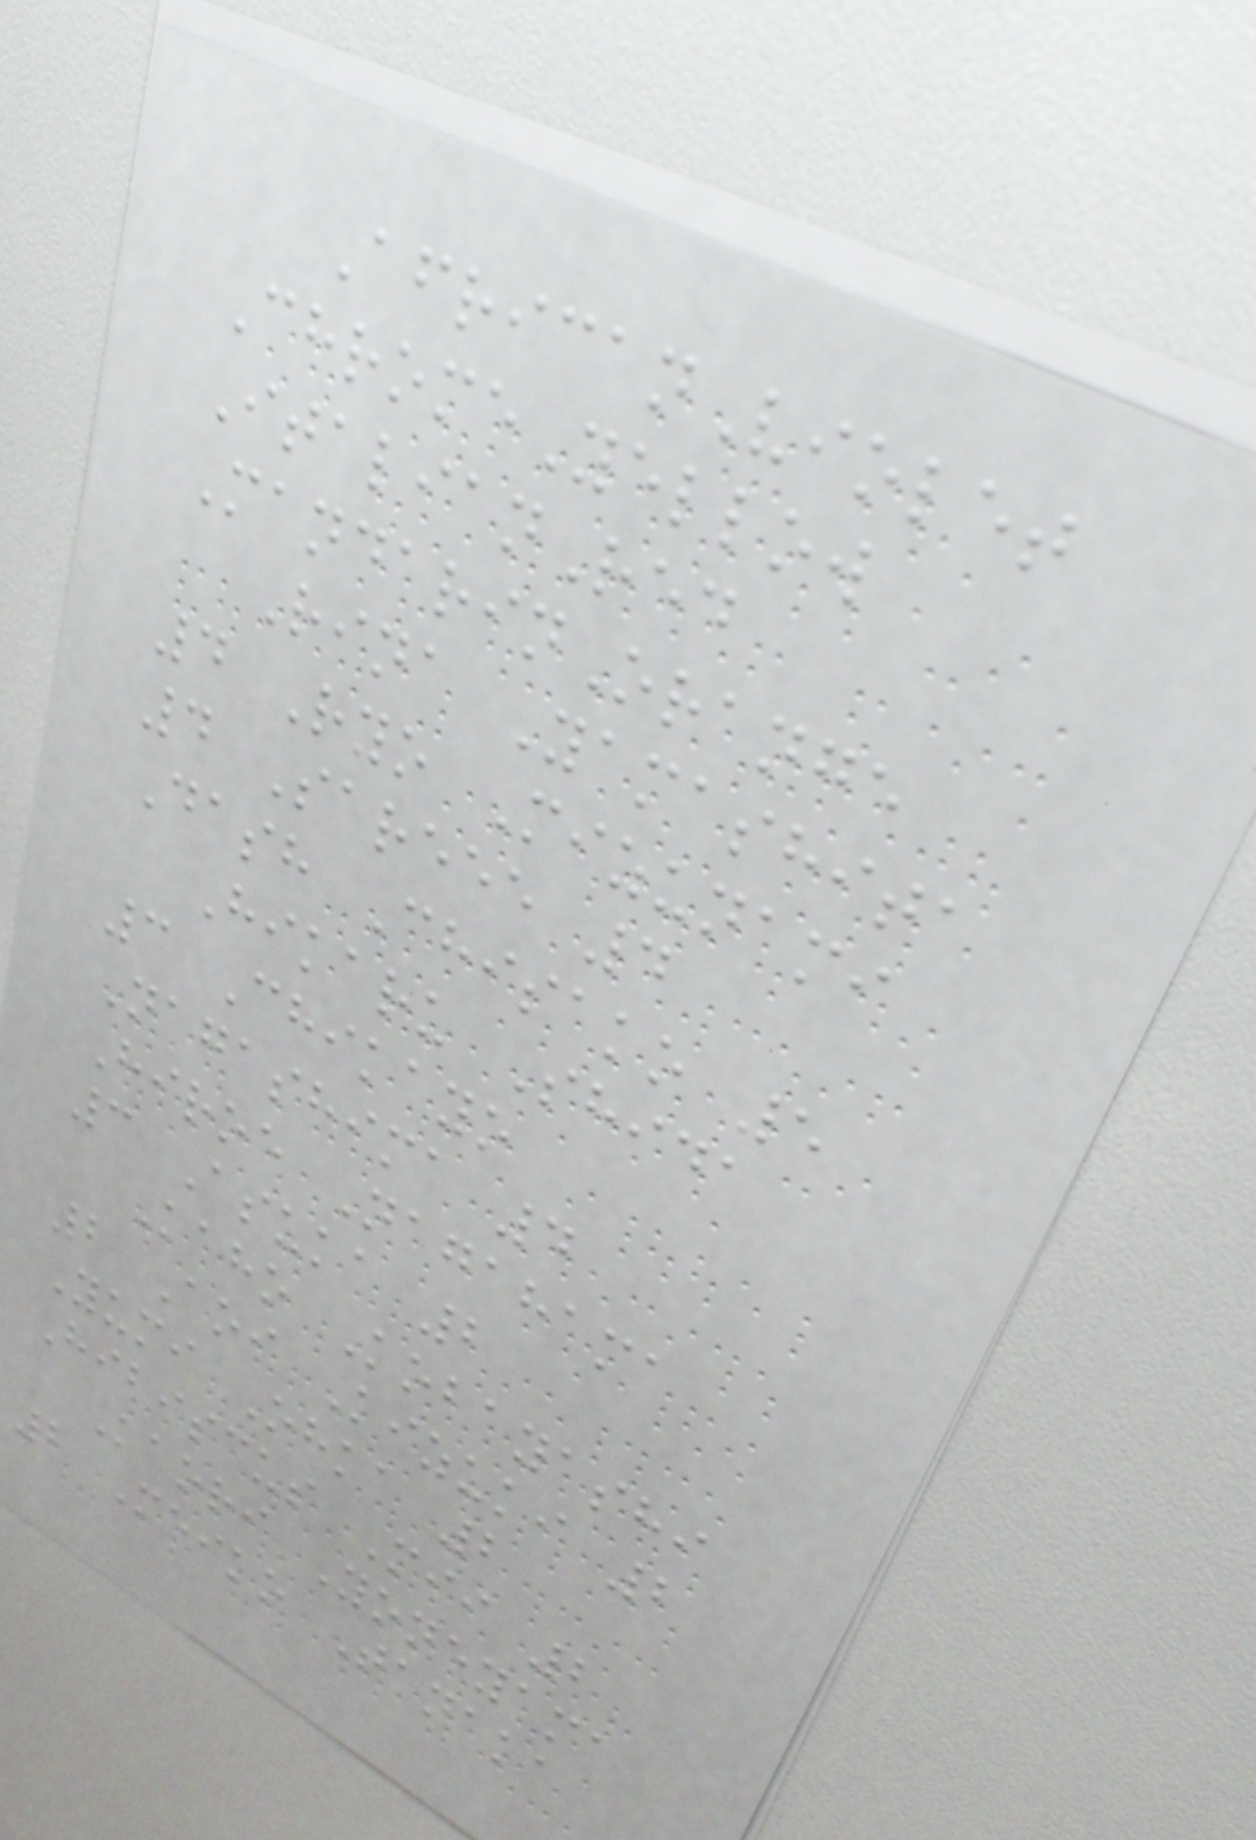AfricanViolet
ChromeYellow
ItalianRed
MandarinOrange
Rina Yamashita
4 Ryo Mizunami
4 Sareee 4
Dash Chisako 5
Hikaru Shida
3 Chikayo
Nagashima 4
Hiroe Nagahama
3 Asuka 2
Kaho Kobayashi
2 Aoi Kizuki 2
Yumi Ohka 2
Hibiscus Mii 2
Kaori Yoneyama
2 Meiko Tanaka
